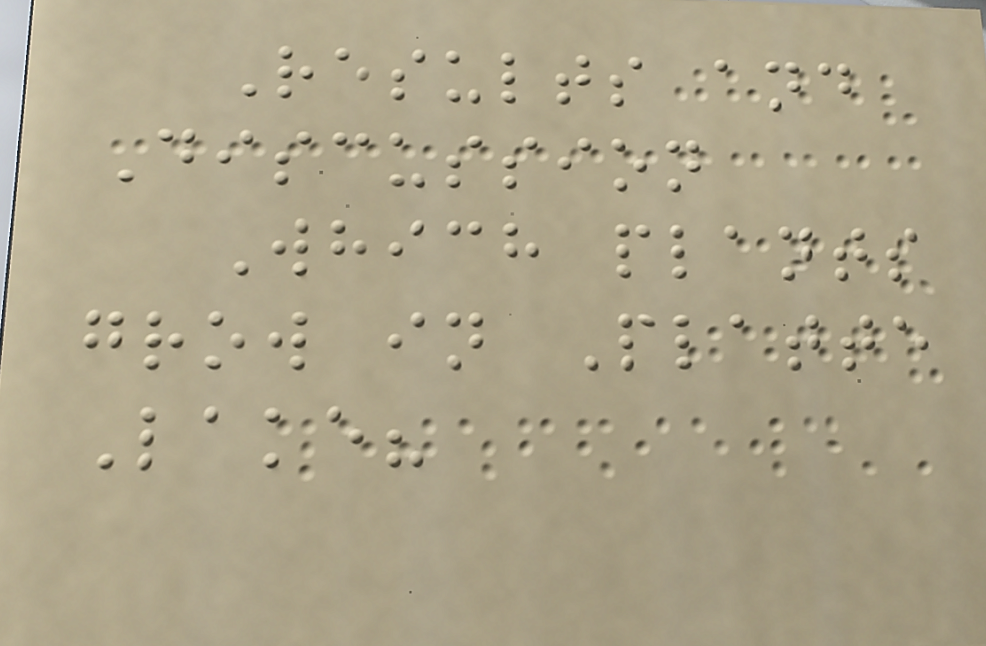Results and
Discussion
Which plants
grow in Platte
Lake?
